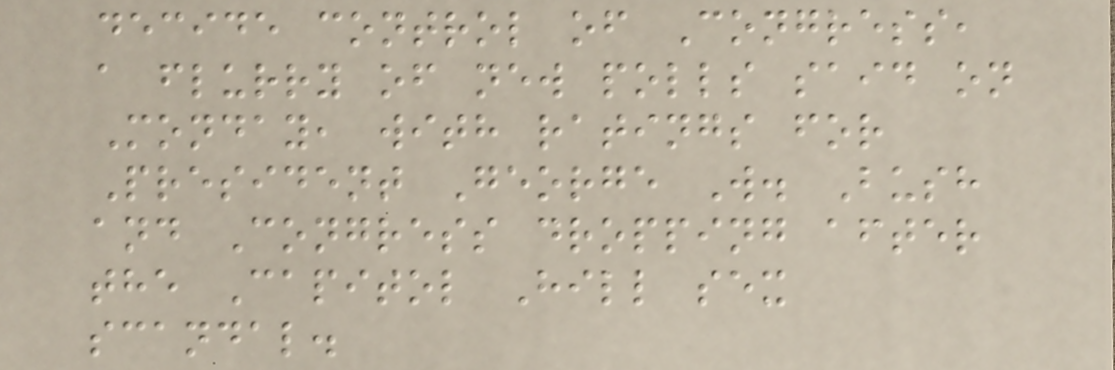decide control of Congress,
a flurry of new polls said on
Monday, with ratings for
President George W. Bush
and Congress dropping after
the Capitol Hill sex
scandal.
